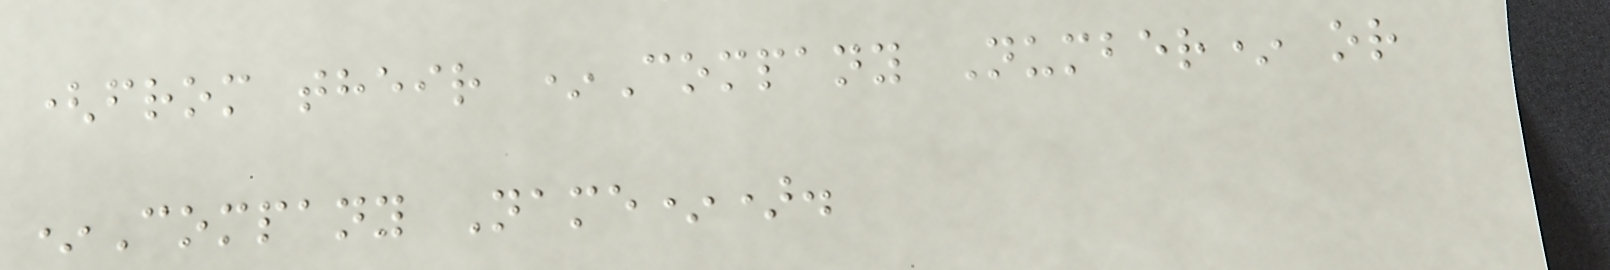(from their *Company Number* or
*Company Name*).
